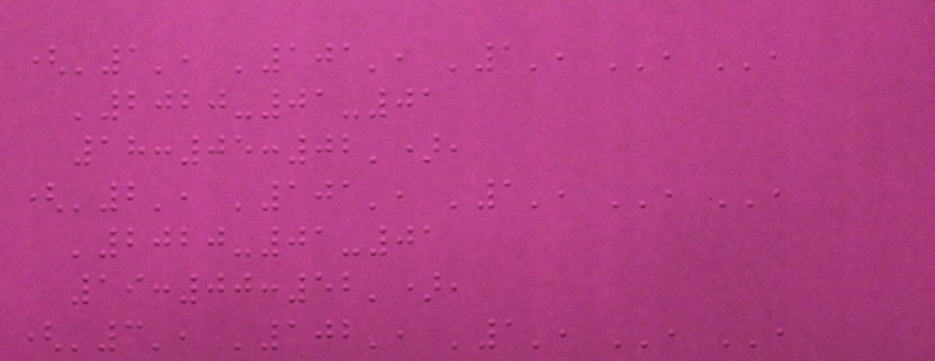('1', '101', '1', '', '',
'2020-01-01
18:05:02'),
('2', '101', '1', '', '',
'2020-01-01
19:00:52'),
('3', '102', '1', '', '',
